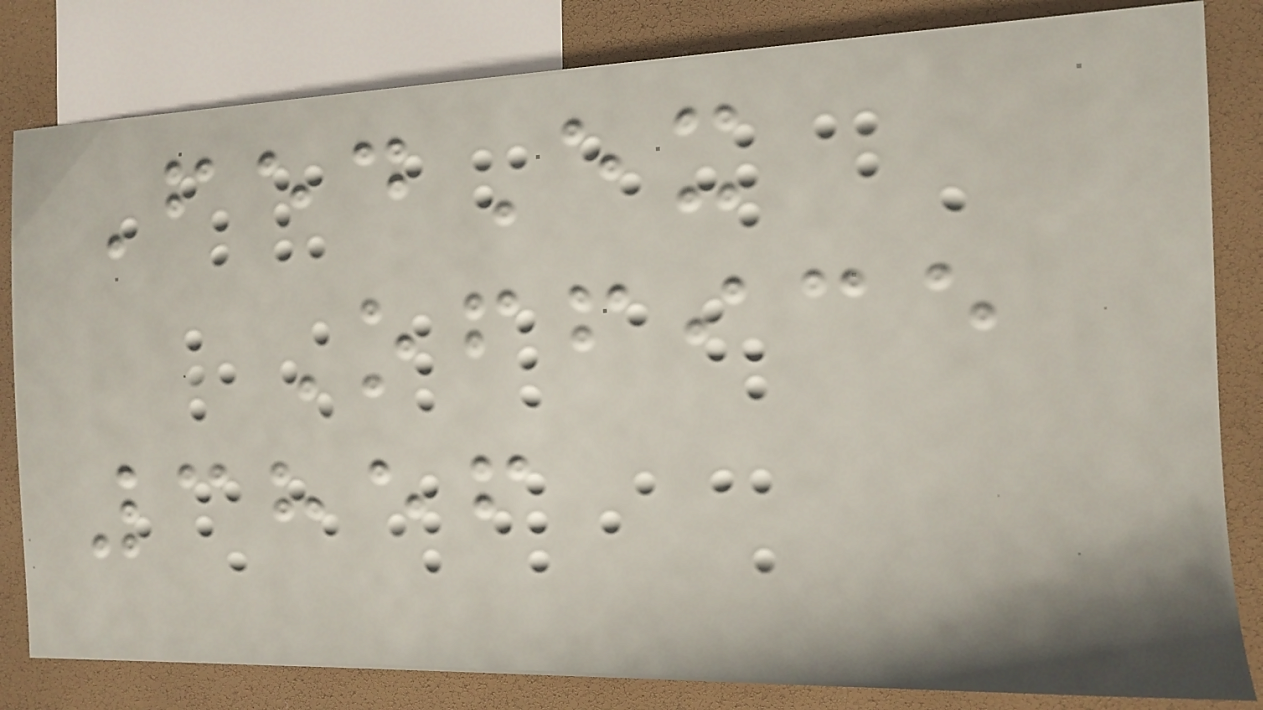FedEx
Office
3856
